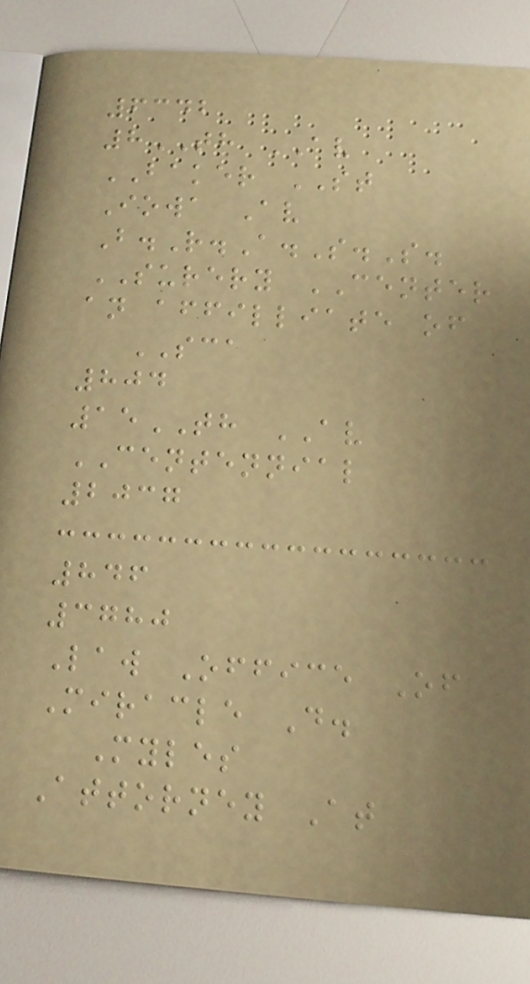6342
8TH AV
BAKER ST
Iowa Av
B.R.A.S.S.
SURERY CENTER
an affilliate of
SCA
804
15TH AV
CENTENNIAL
2037
846
3780
Law Office Of
Miracle D.
Myles
Attorney At
